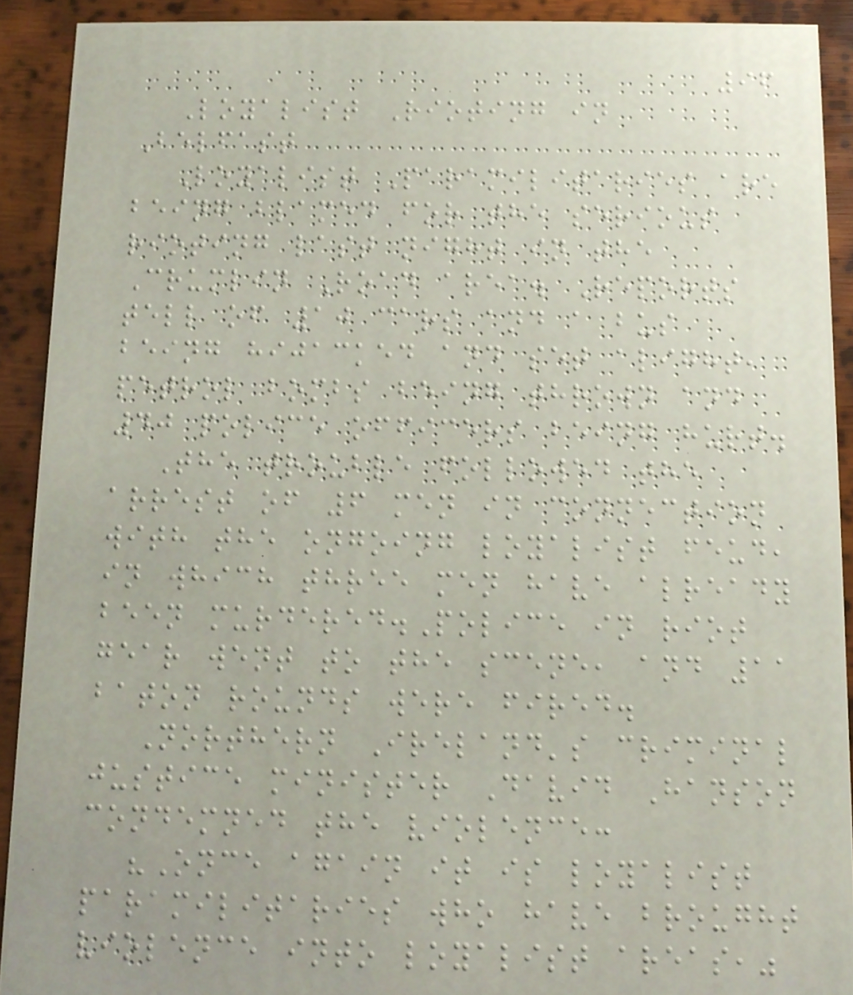96
Loyalist Rioting in
Belfast
Loyalist Paramilitaries are
being blamed for the serious
rioting last night in the
Crumlin Road area. Reports
tell of 10 cars and a bus
being hijacked and set alight,
petrol bombs being thrown and
40 police officers being hurt.
The trouble followed the
arrest of 6 men in connection
with the ongoing loyalist feud,
in which three men have already
been murdered.Police in riot
gear went to the scene, and 11
baton rounds were fired.
Northern Ireland's criminal
justice minister David Hanson
condemned the violence:
"Once again it is loyalist
paramilitaries who have brought
violence into loyalist areas,"
